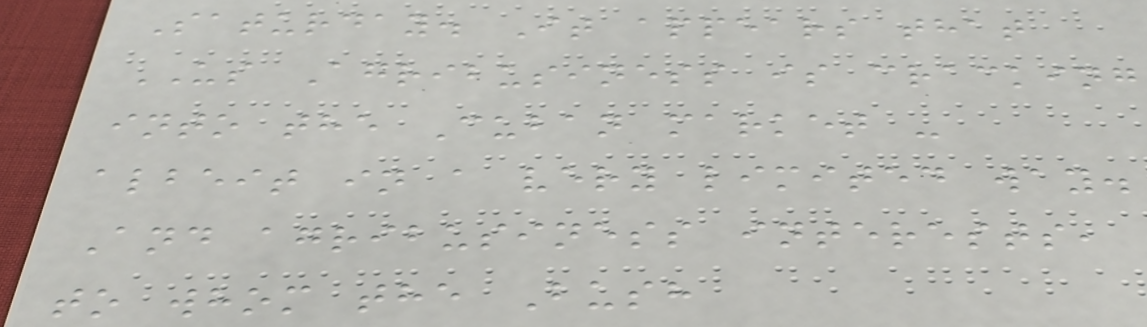Saturday. It appears that
US Agribusiness is cracking
into the Cuban market -
albeit in a very limited way.
And agribusiness interests,
to whom the Bush
